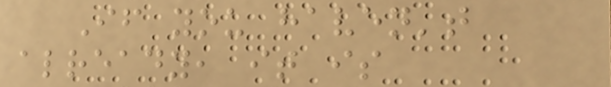If you haven't
already, it is
